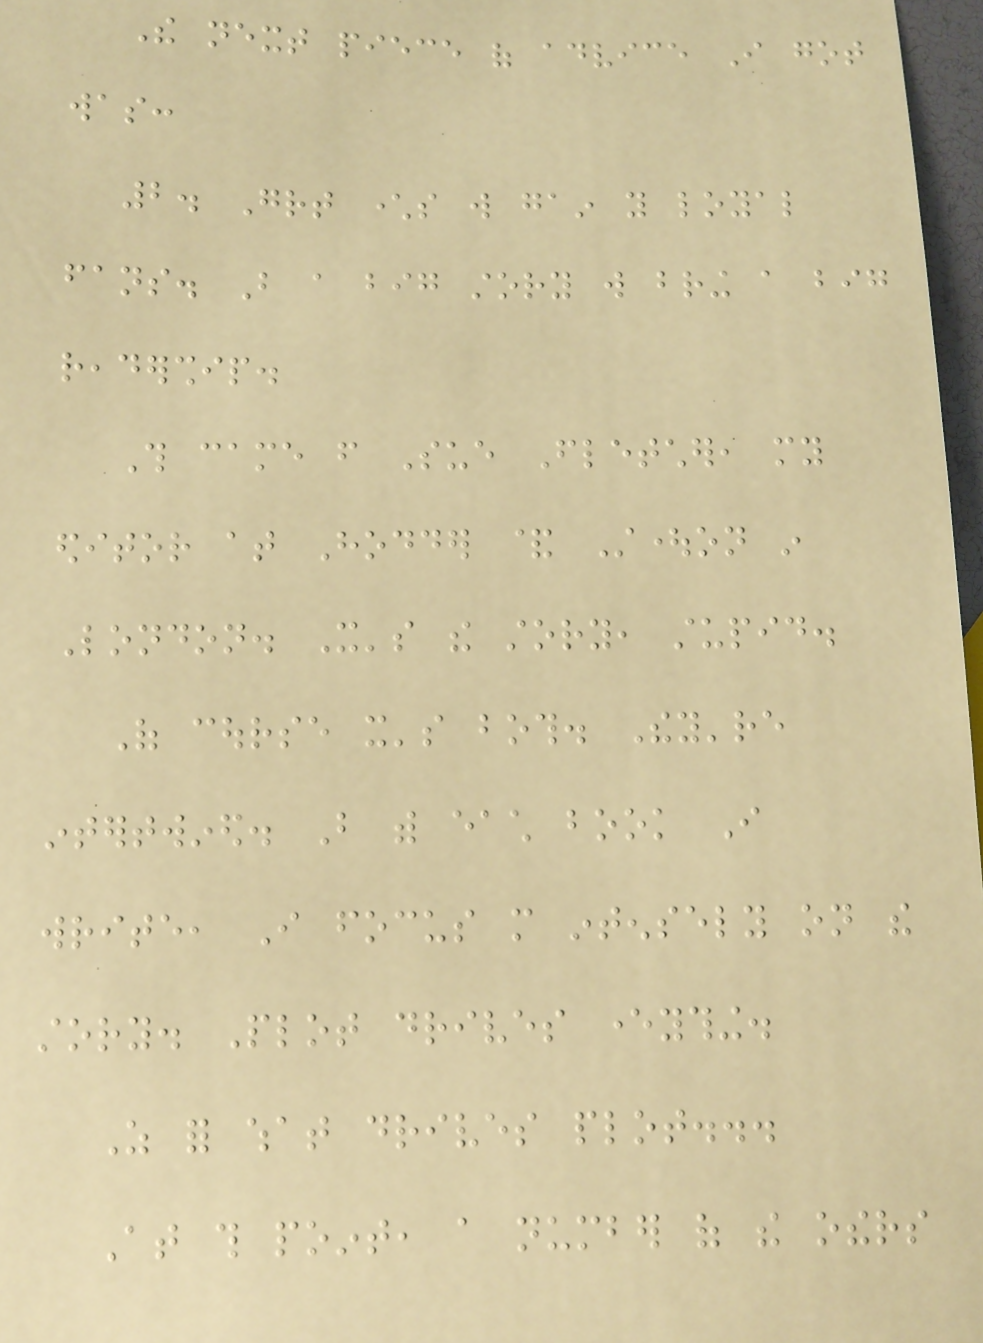The next piece of advice I got
was:
2. Great characters will gain you loyal
fans. But a big story will bring a big
readership.
This came from Sue Fletcher, my
editor at Hodder & Stoughton in
London. It's the story, stupid.
Of course it's both. They're
intertwined. But with each book I
write, I focus more intensely on the
story. Plot drives everything.
As for what drives plot...
At this point, a number of the others
